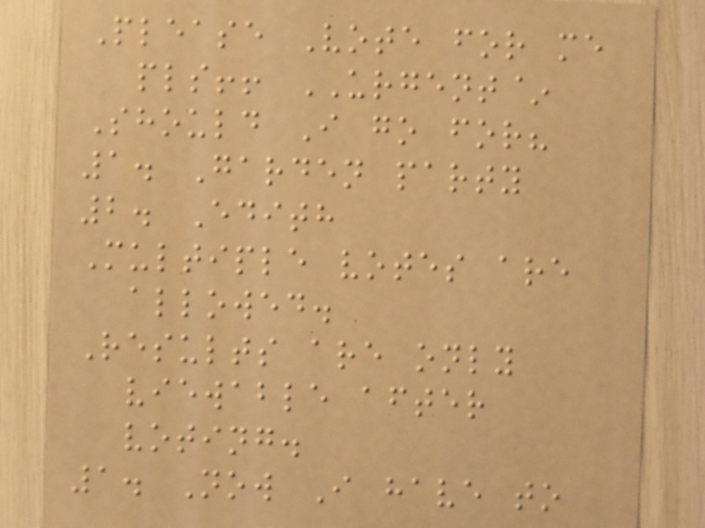Please Vote for me
pls!! URGENT~
Should I go for?
1. Garden party
2. Edith
Multiple votes are
allowed.
Results are only
viewable after
voting.
1. Now I have to
